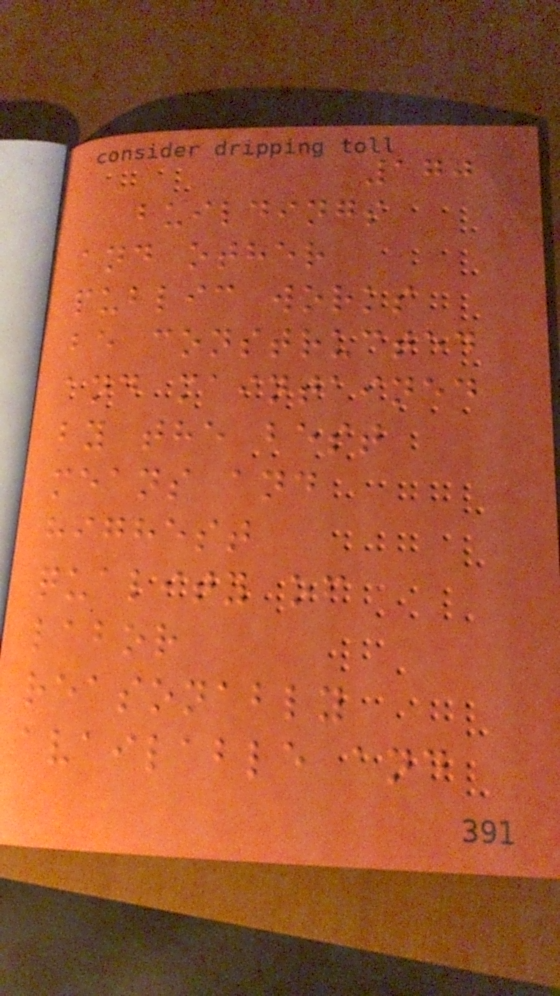170
buildings
and other
public works
be constructed
and maintained
by the best
means and
highest
quality of
labor
reasonably
available and
